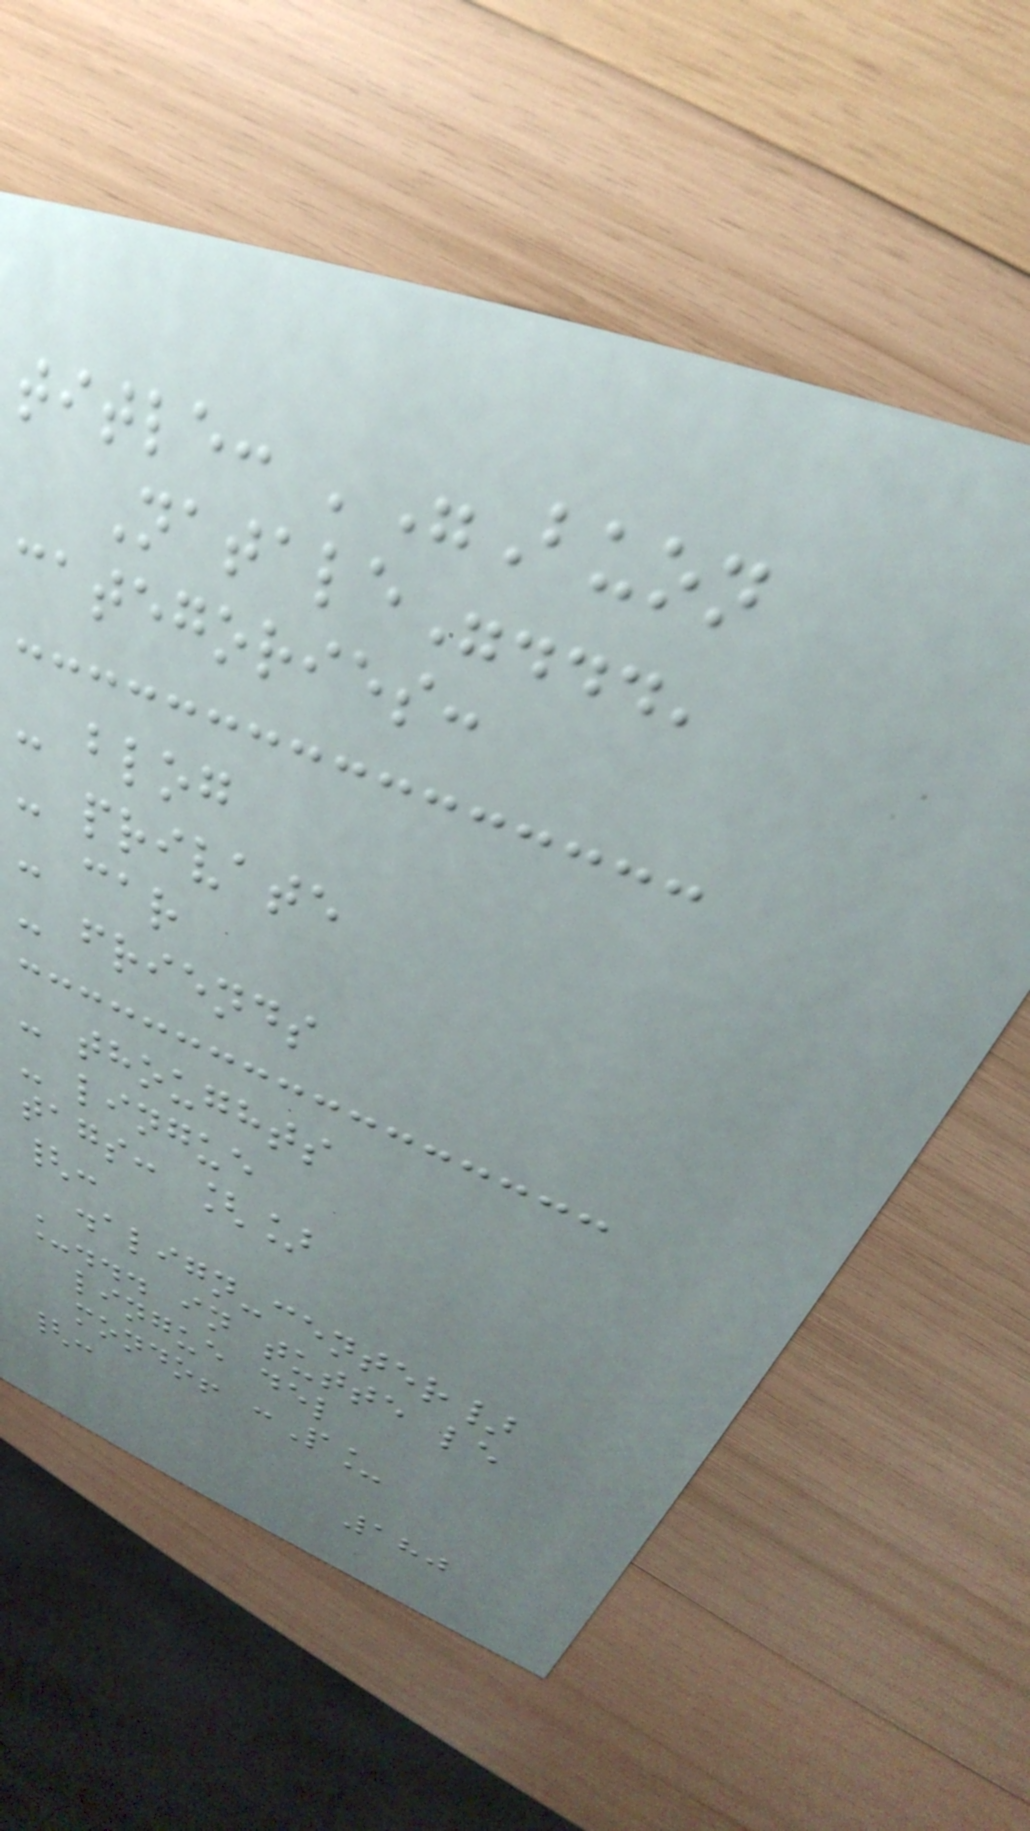title: '"Buon
Natale"...'
categories:
- blog
- private
- car
- friends
- thoughts
- lingue
tags: []
{:
.align-center}
_... in tutte le
lingue del
mondo! :P_
{:
180
